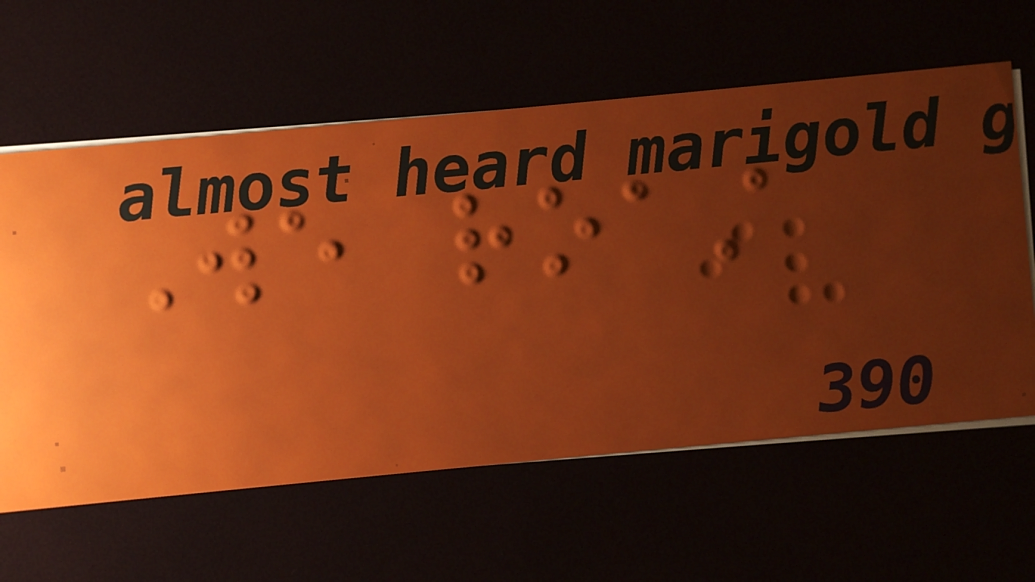We roast
